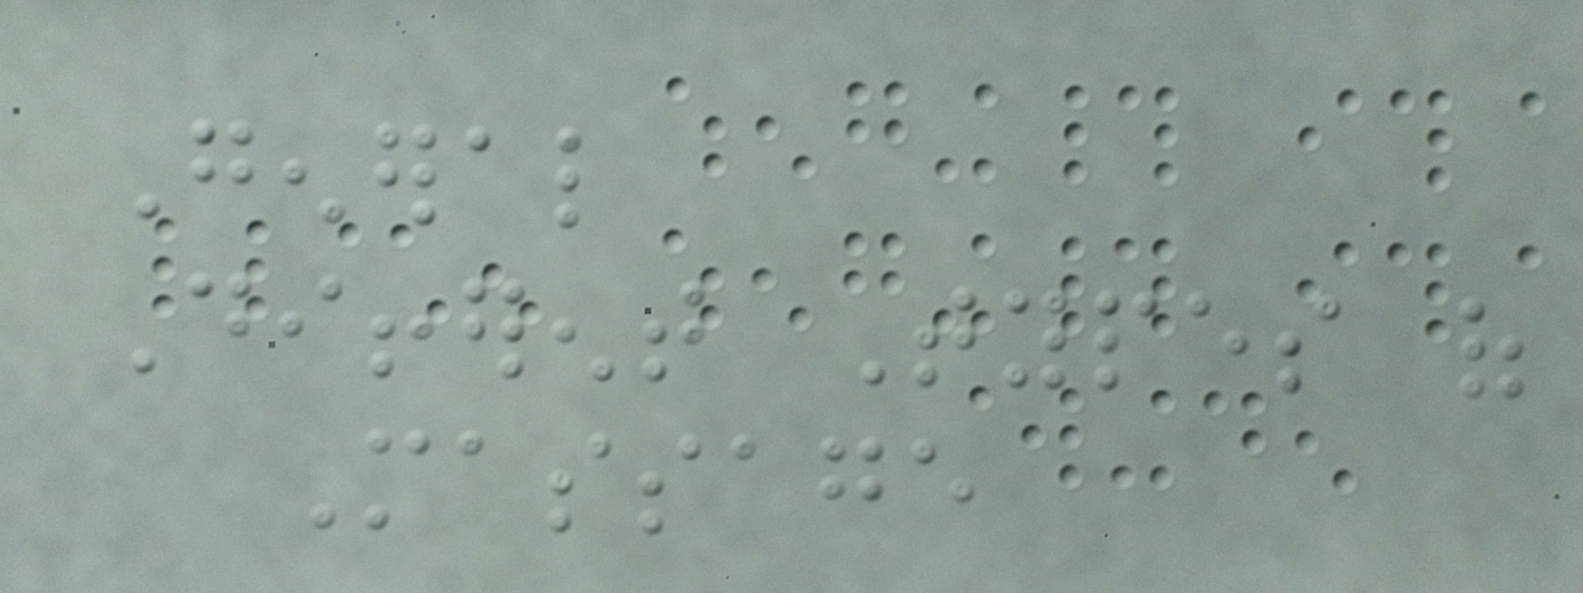General
Different Types of
Massage
